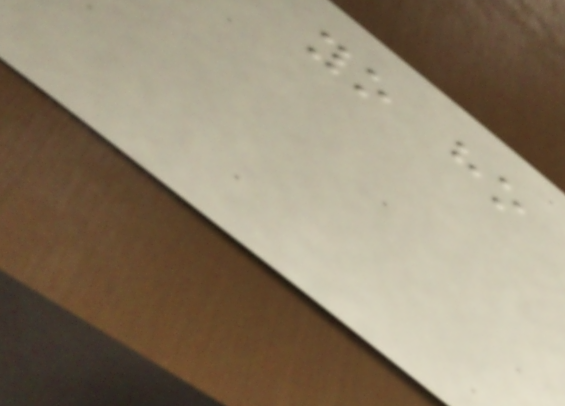yo ho
